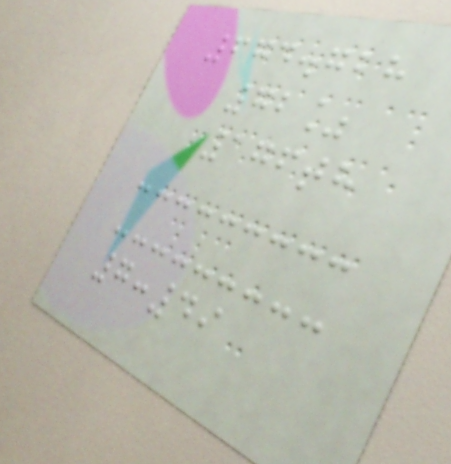674.728
72%
176th
7:49
